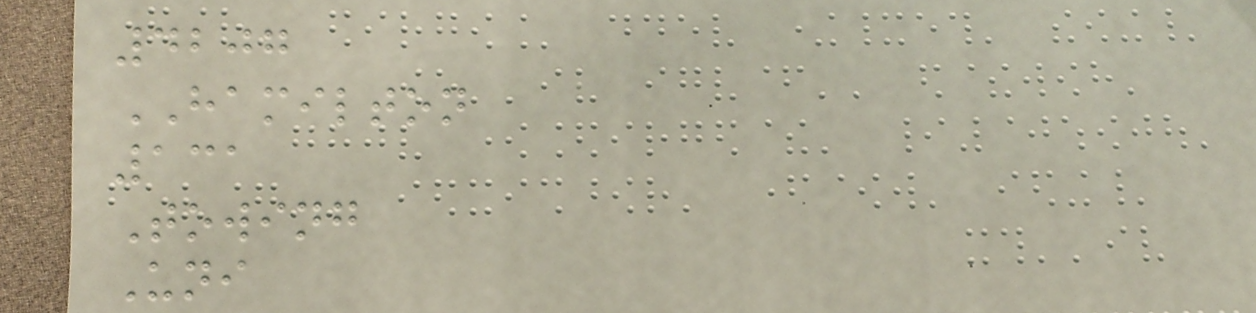4207
HAMILTON
131
Towing
Uni
